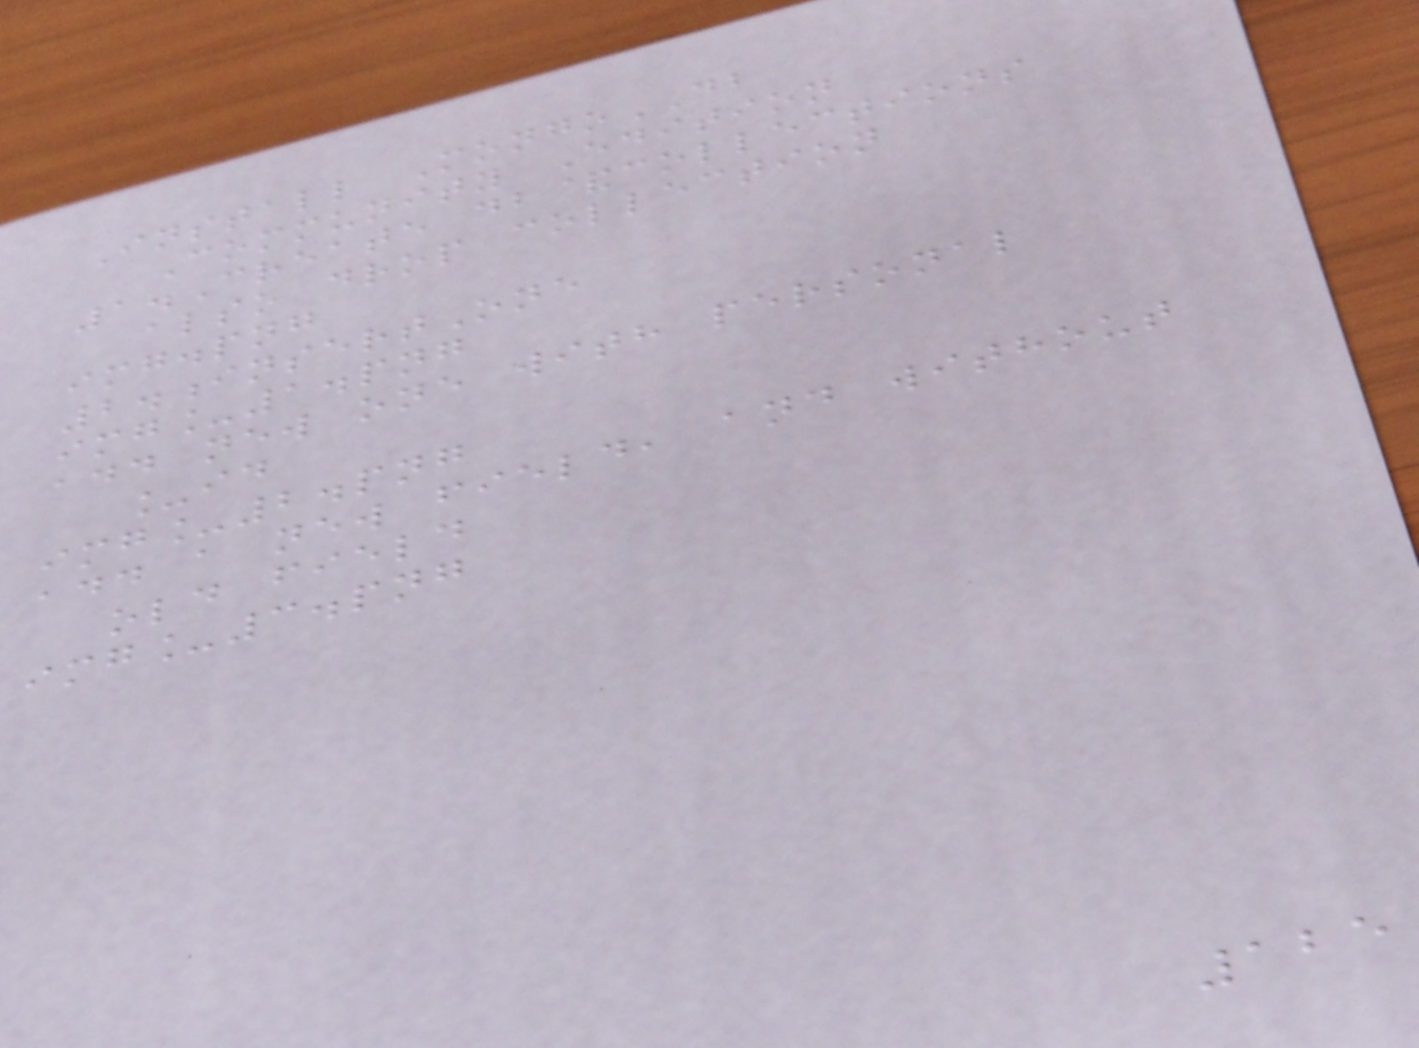Install MongoDB
Community Edition
1.Create db&collections
also drop collection
img.png
2.insertOne
img_1.png
add new one with personal
_id
img_2.png
add a new field, and without
old field
img_3.png
125
